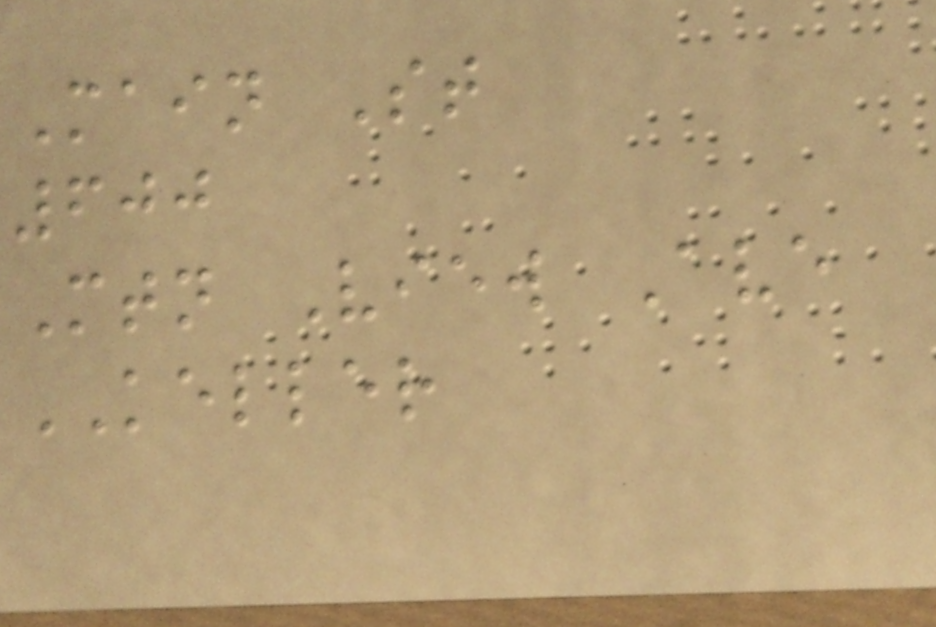Main St
600
Mtn View Ave
KELLER
